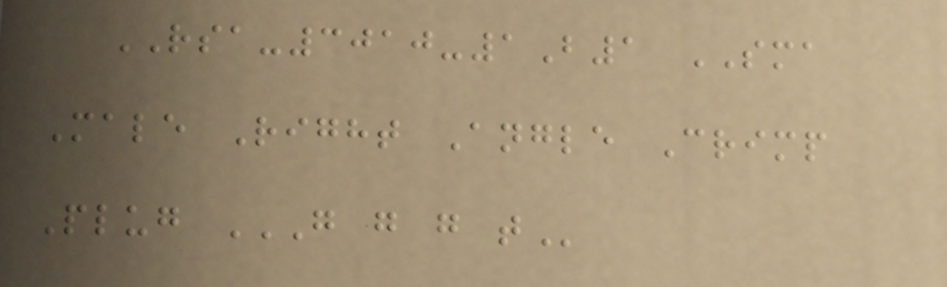RSA-3010-1B1 SMA
Male Right Angle Crimp
Plug G G G T
